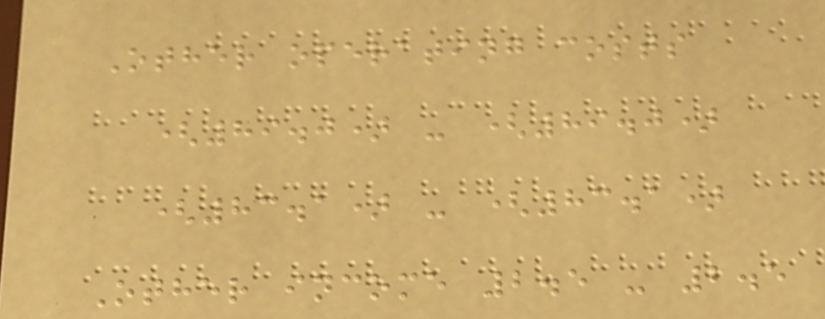Other operating costs
(89.0) - (89.0)
(83.1) - (83.1)
Other income 2.5 - 2.5
